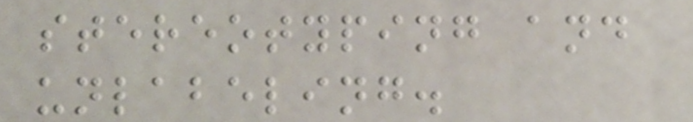stereotyping and
unlabeling.
